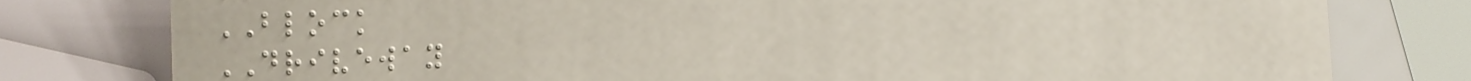BLOCK
DRIVEWAY
